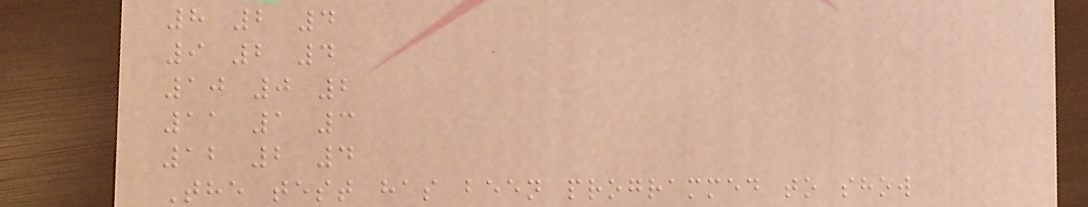8 2 4
9 2 4
10 0 2
11 1 3
12 2 4
The test has been programmed to show
